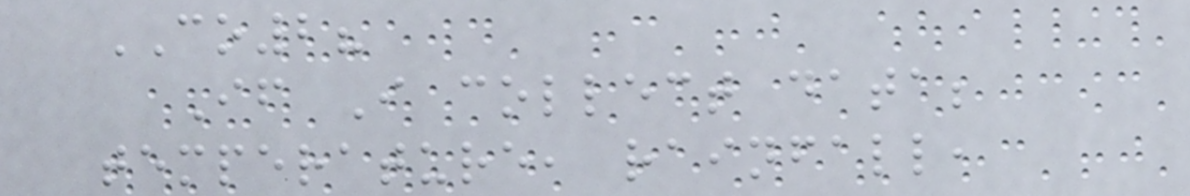CO2?
If I collect data;
temperature, rainfall,
